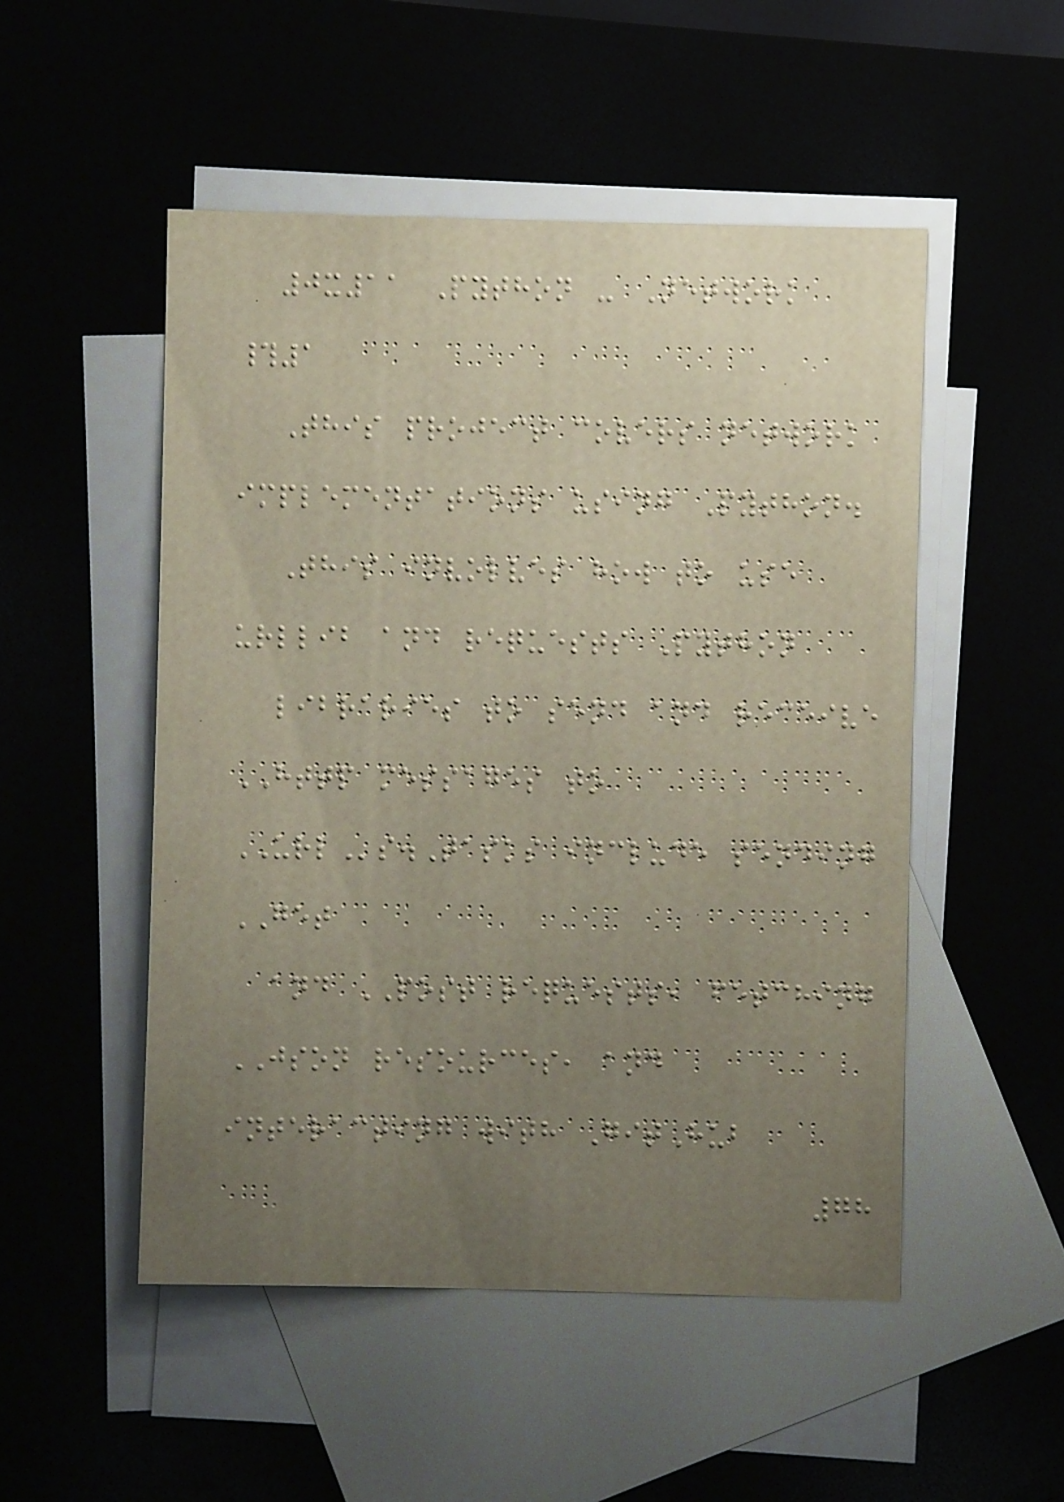0x11 Python - Network
#1
This project covers network
implementations using Python.
This involves how to use
urllib and requests Python
libraries to send and receive
HTTP messages to
URLs.Tasks include sending
GET
and POST requests, fetching
JSON resources, and
interacting with GitHub
78
